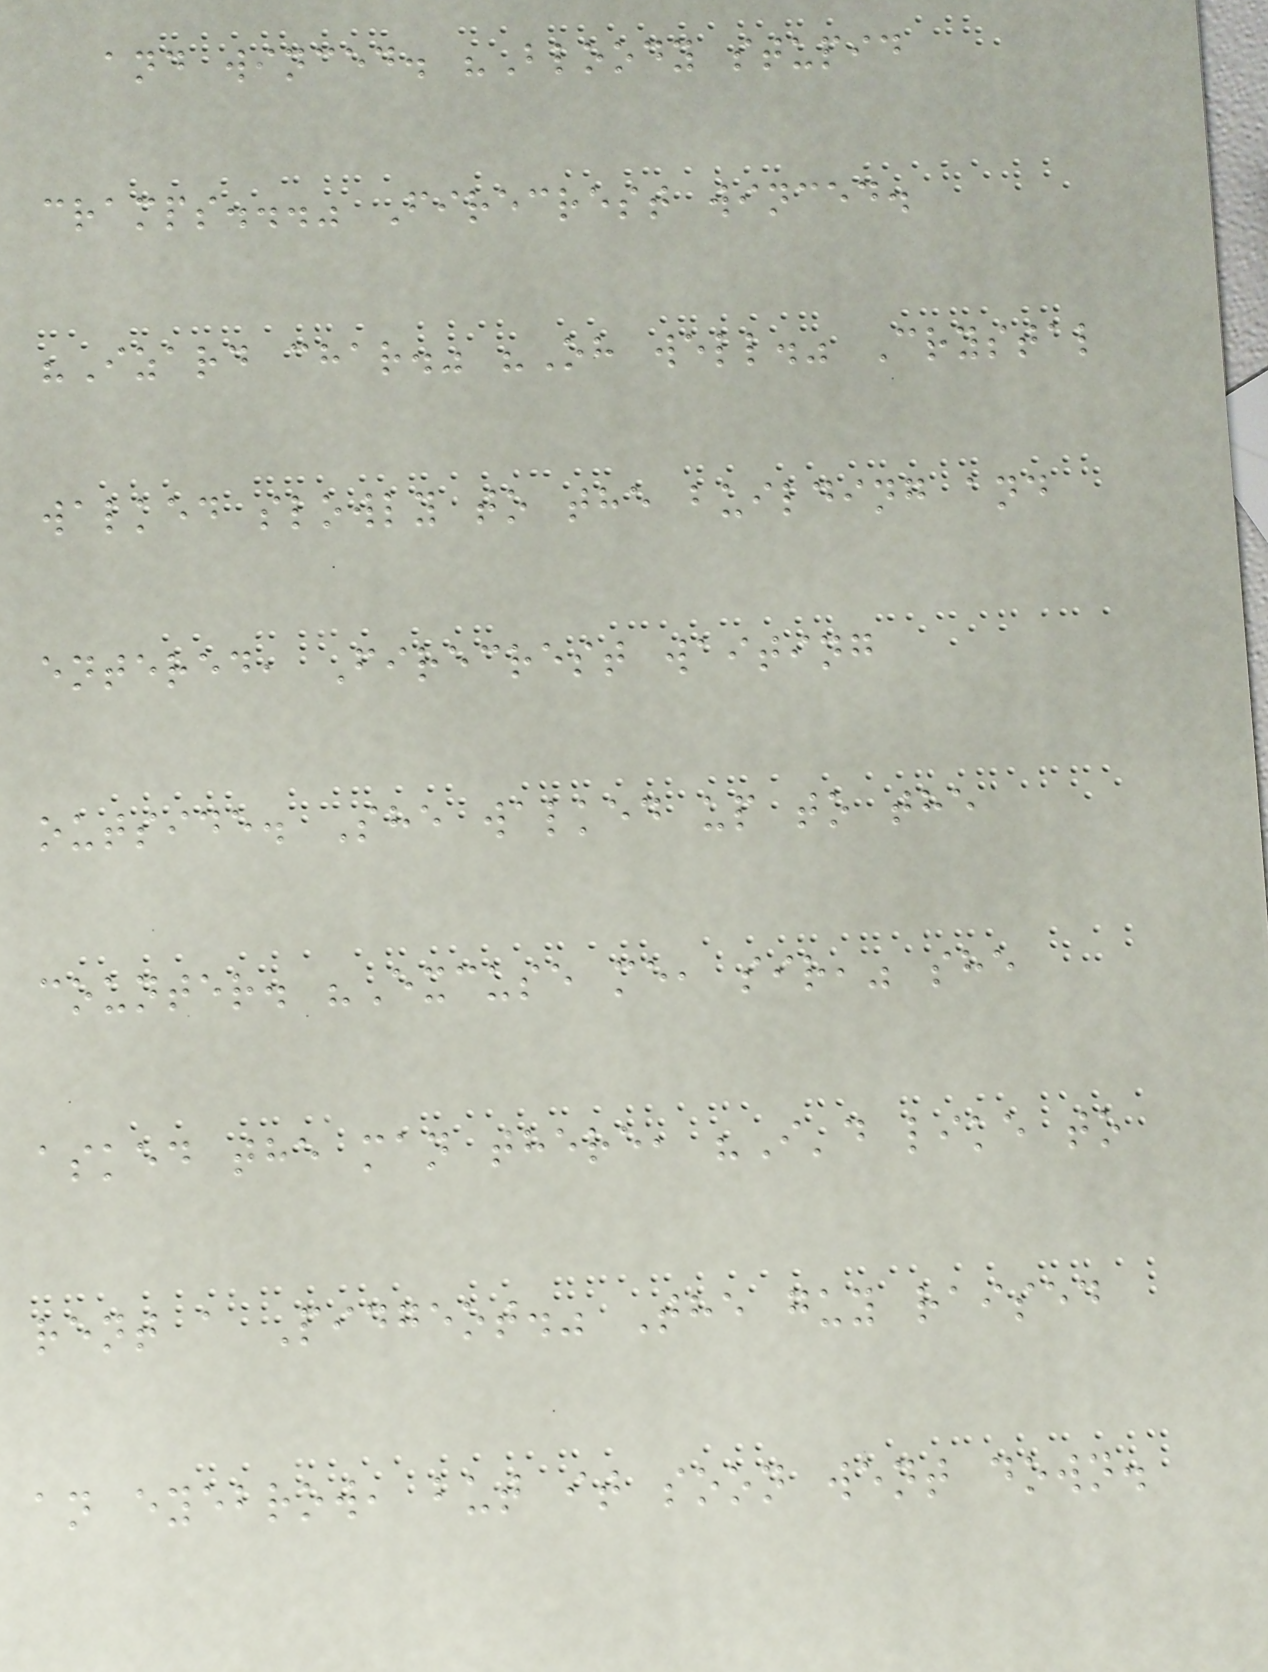and winced. "Bloody stupid
cramps..." Firecrest winced.
"Izard char." "Oh well." Crystal
walked slowly to the building and
entered, Firecrest waiting
outside. She walked up to the
counter. "Excuse me, sir," she
asked the man there, "I'd like to
rent a Pidgeot." The guy raised
an eyebrow, but it soon went down.
